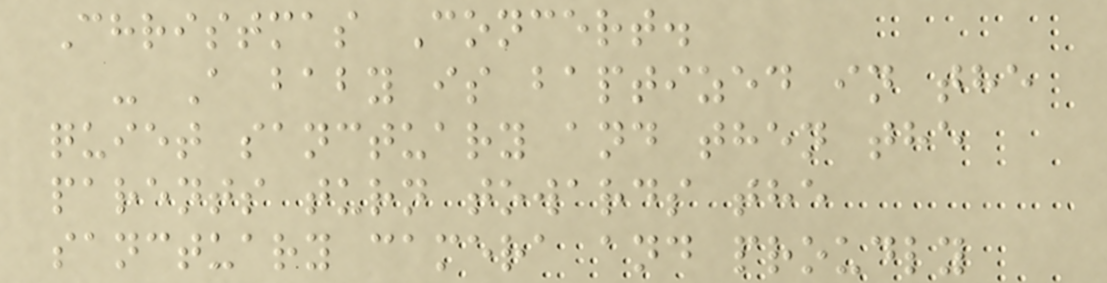Christmas Concert.
- A baby is baptized in the
quiet sanctuary and then the
parents turn towards the
sanctuary camera and proudly
